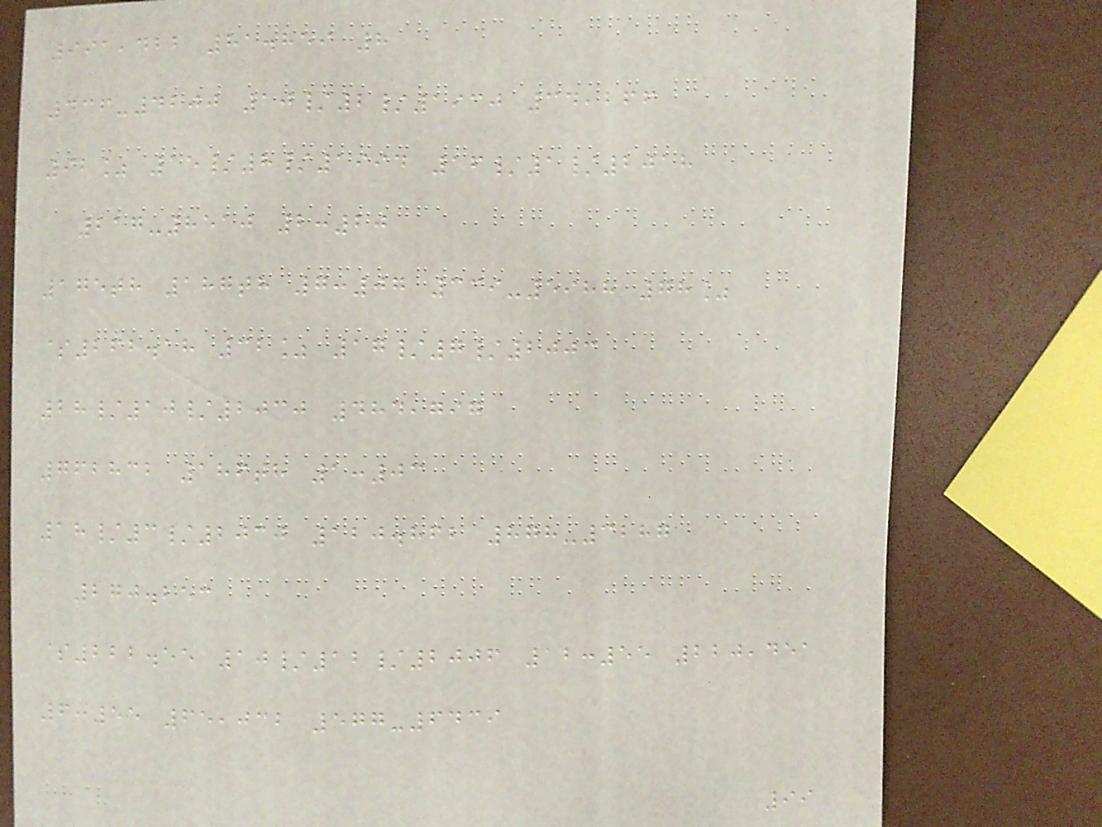991,422 81.859 8
436-4200 10/2/1930 34,266
92% 15/8/1994 16/1/2018
217-8510 2:20
175th 187th 7:07 339-5988 78%
$262.18 32% 17/7/2003
28/10/2030 484,797
762832 186th 1:03
18/3/2030 120.862 878-3287
270.253
$222.55 10/12/2006 12:55 220,451
6:55 65,032 577-6439
99
